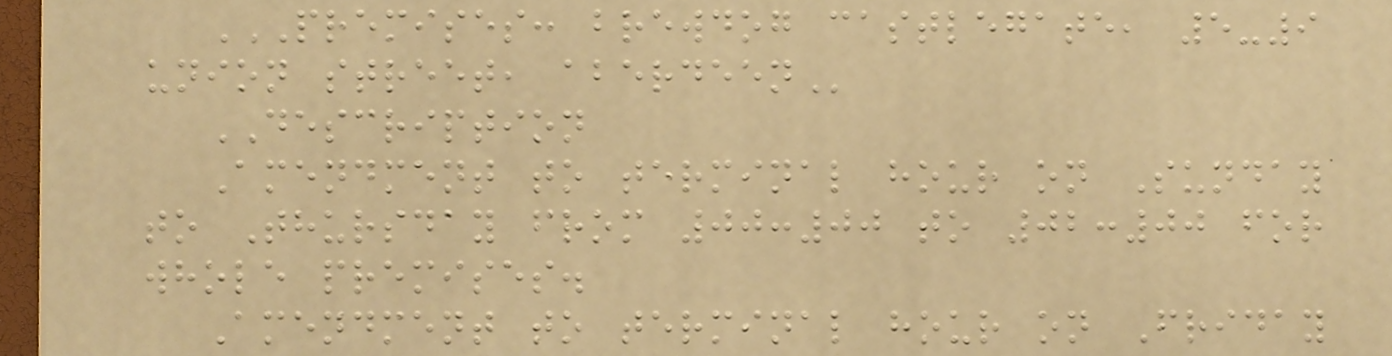PREMISES: BREWDOG CASTLEGATE, 5-9
UNION STREET, ABERDEEN
DESCRIPTION
Amendment to terminal hour on Sunday
to Thursday from 00:00 to 02:00 for
whole premises.
Amendment to terminal hour on Friday
